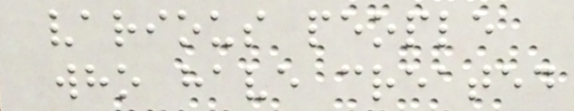various people
who have created
